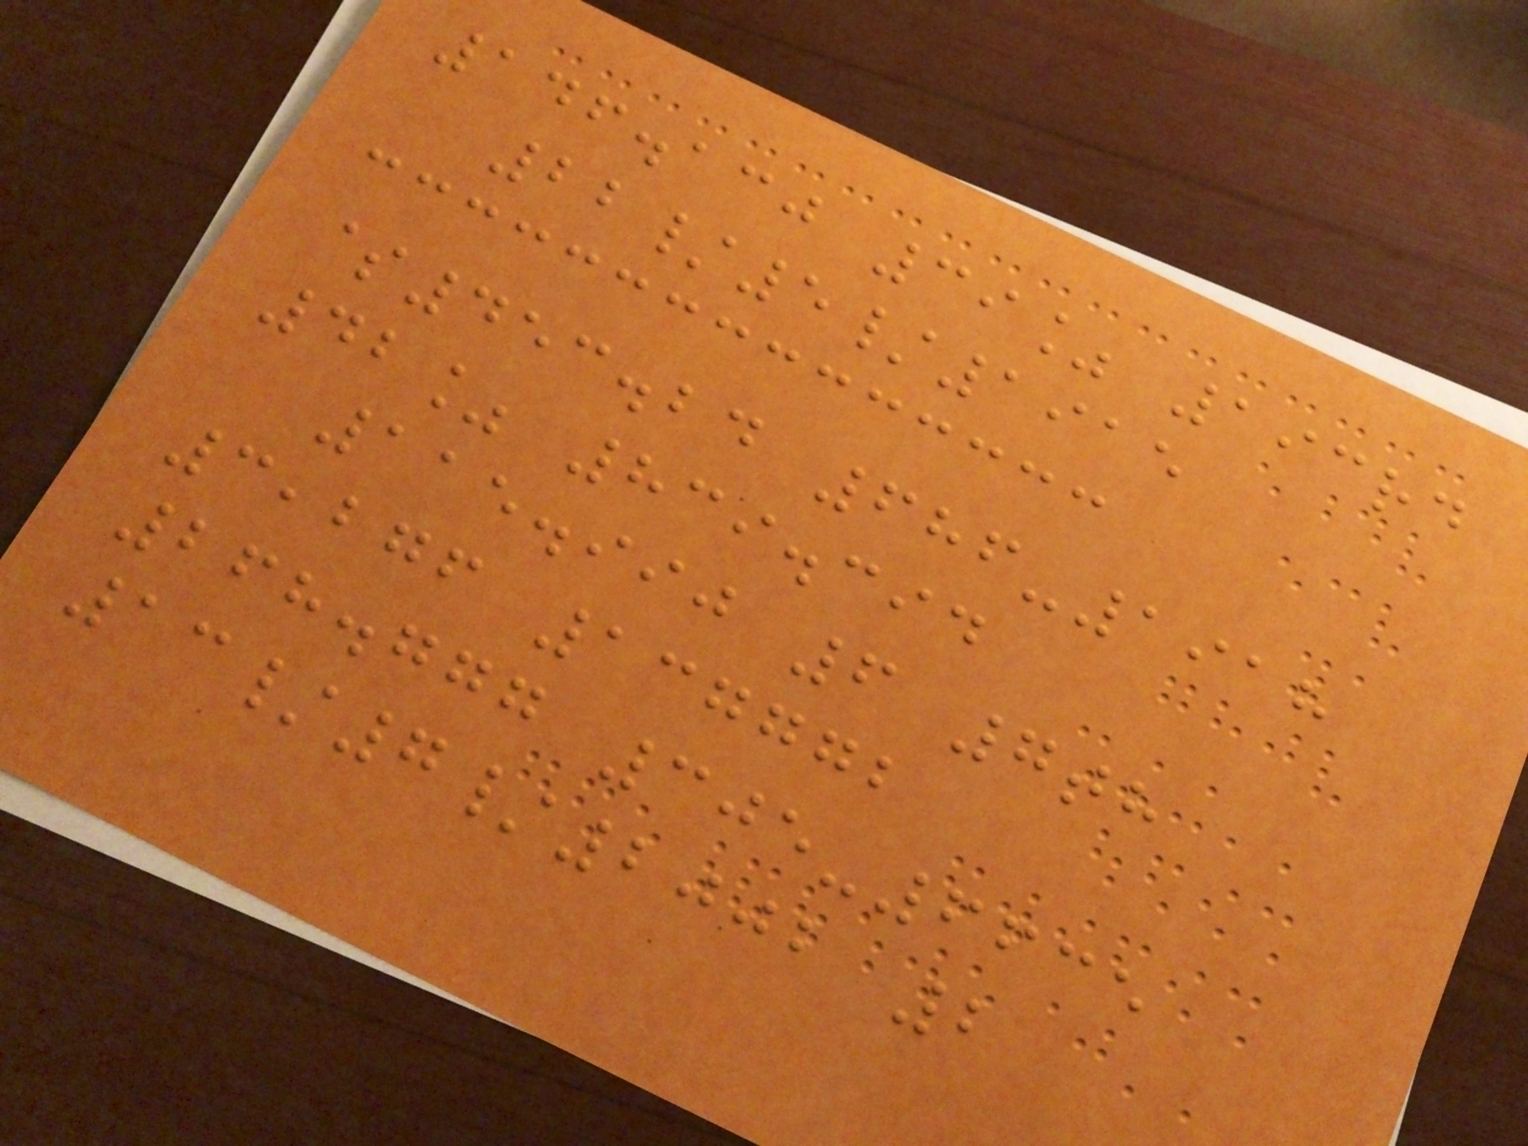146.130 39% 193rd
22/5/1915
$453.24 686-1918
42% 839.394
115.990 6 7th
3,276 137772
268.777 305-6635
13/7/2002 2
